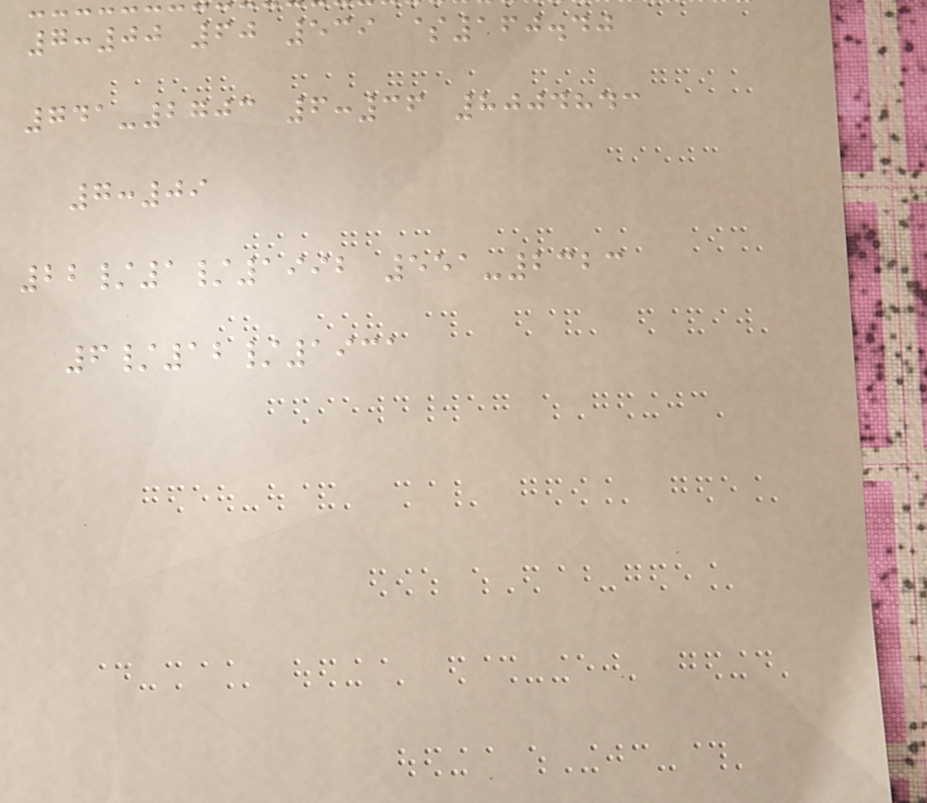7:00 60 539 $160.40
741-2703 6:36 8004843
7:09
22/1/1992 551-2323
6/12/1931
